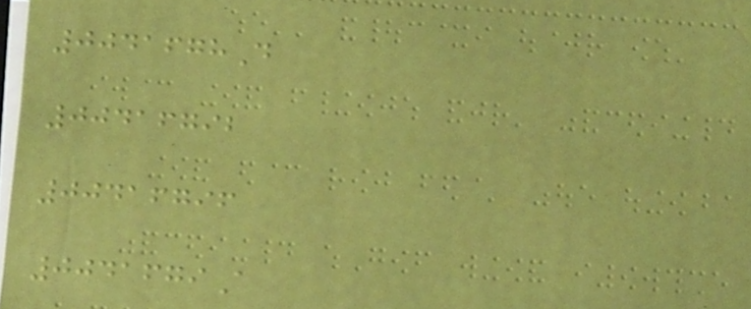0041678D
00416792
00416796
0041679A
